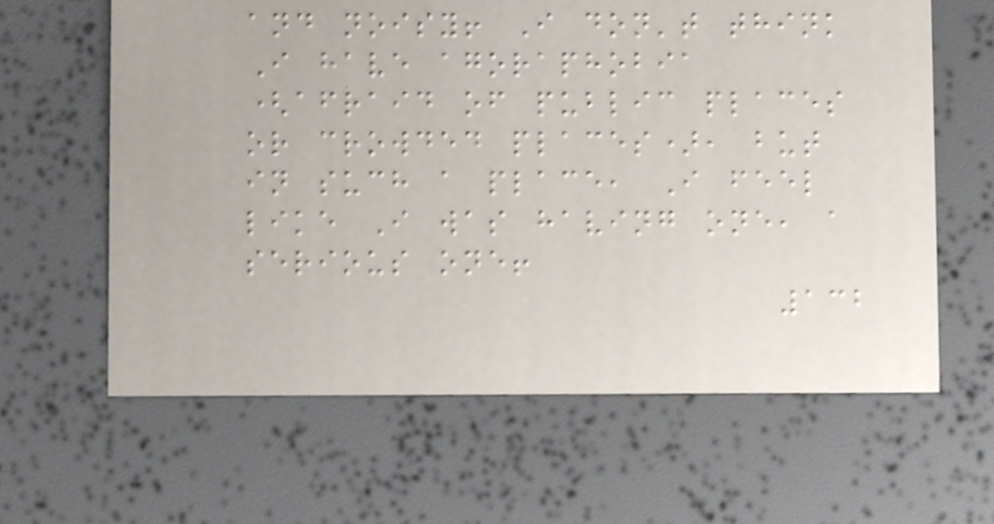and noisy! I don't think
I have agoraphobia
(afraid of public places
or crowded places), but
in such a place, I feel
like I was having one, a
serious one!
132
